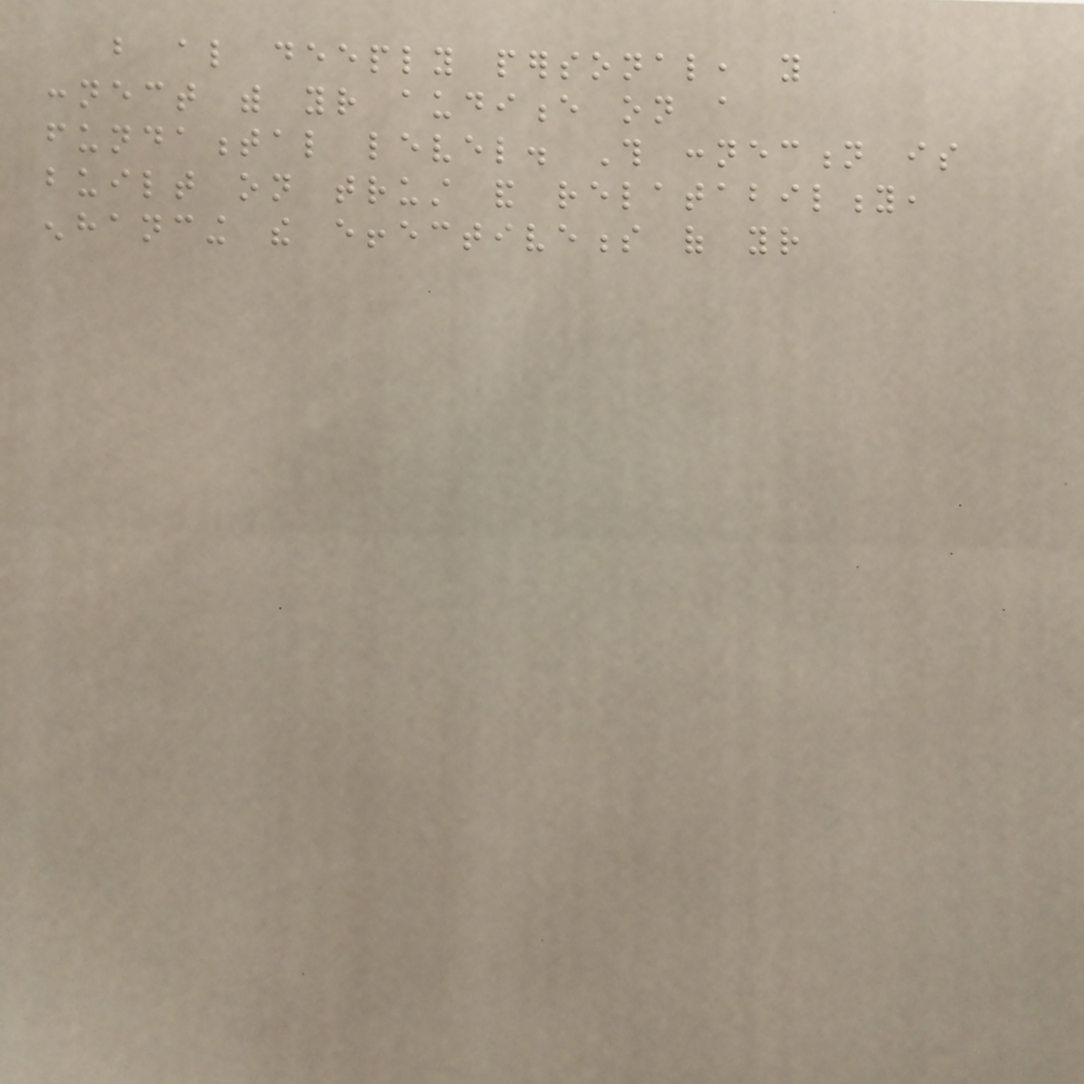but also deeply personal, you
connect with your audience on a
fundamental level. This connection is
built on trust and relatability,
enhancing the effectiveness of your
